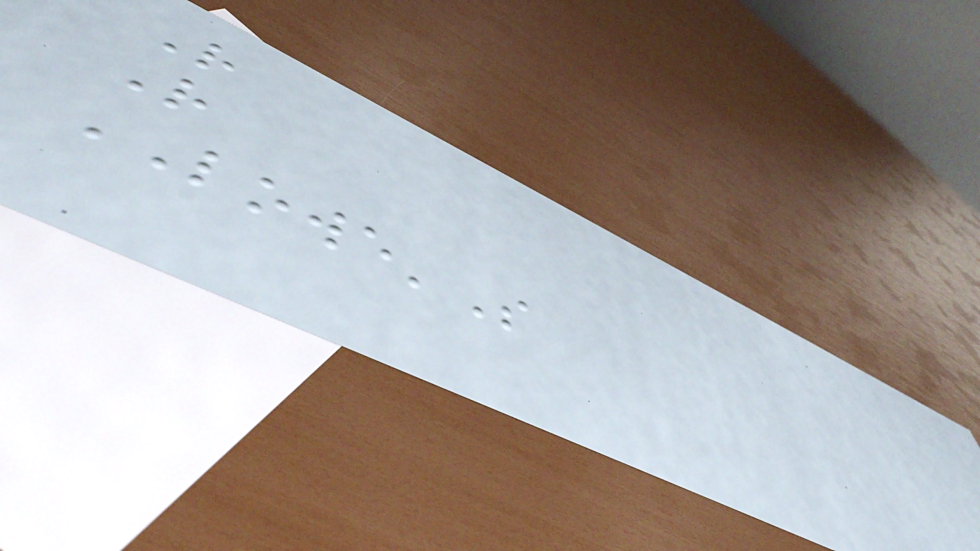R
R
LOWE'S
